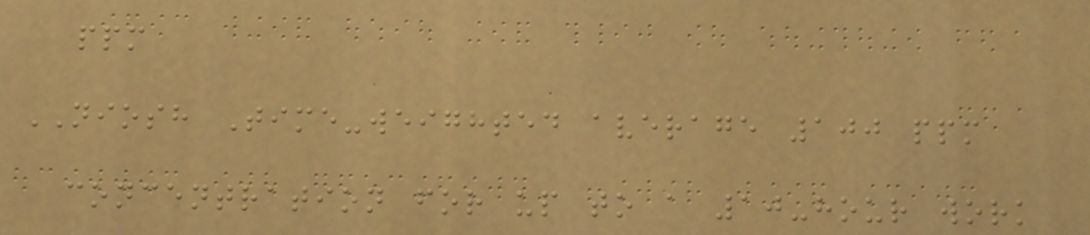ppm
NIOSH Time-weighted average 100 ppm
concentration for up to a 10-hour work
